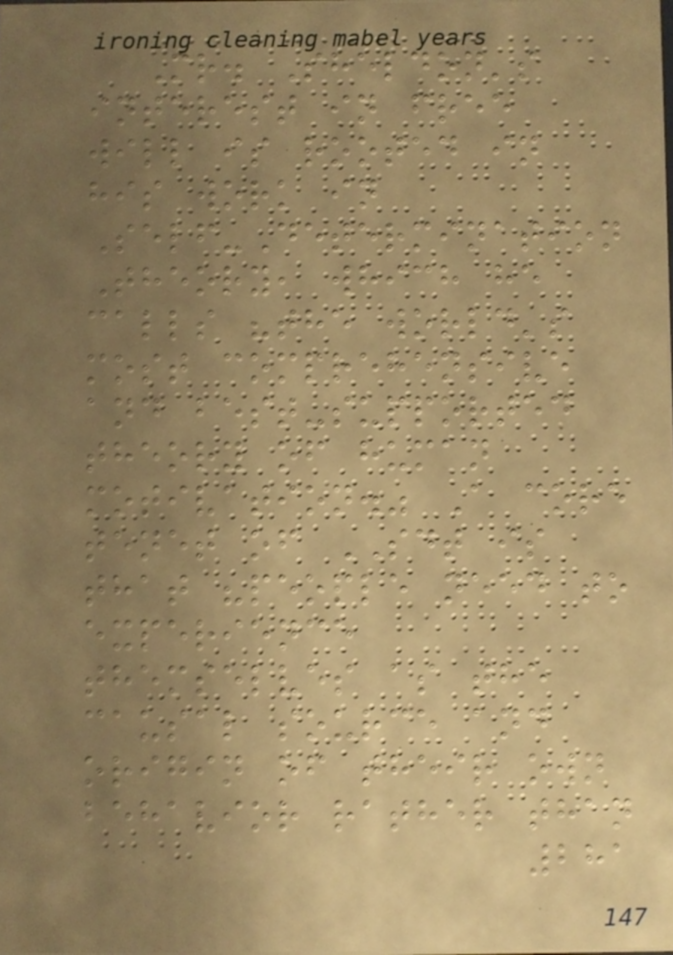Mr. Sheldon's
interest in free
will is rooted in
his work in
Self-Determination
Theory, which he
calls "the world's
most comprehensive
and best-supported
theory of human
motivation." A core
tenet of SDT is
that "people need to
experience
themselves as the
causal source and
origin of their own
behavior rather than
281
